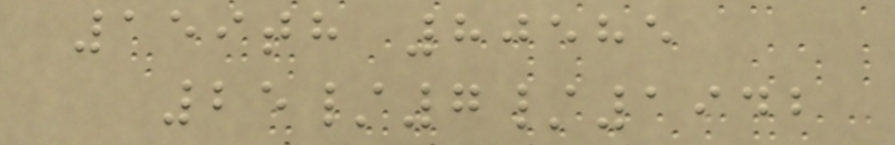159th 80585
25/7/1942
